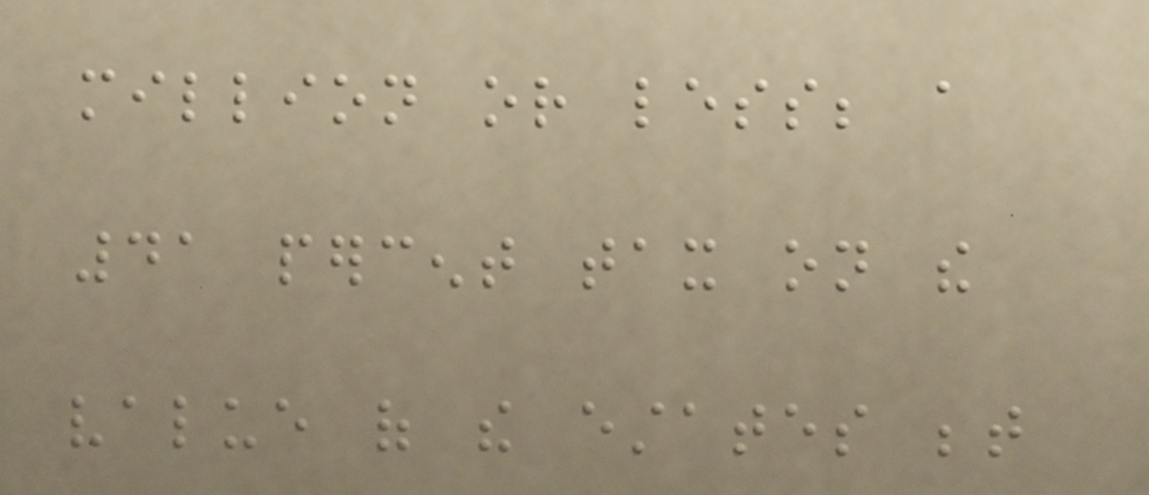million or less; a
41 percent tax on the
value of the estates between
